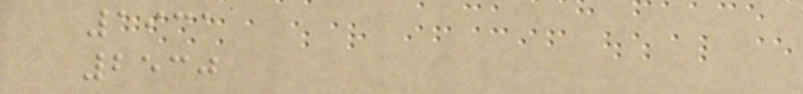1931
2530
